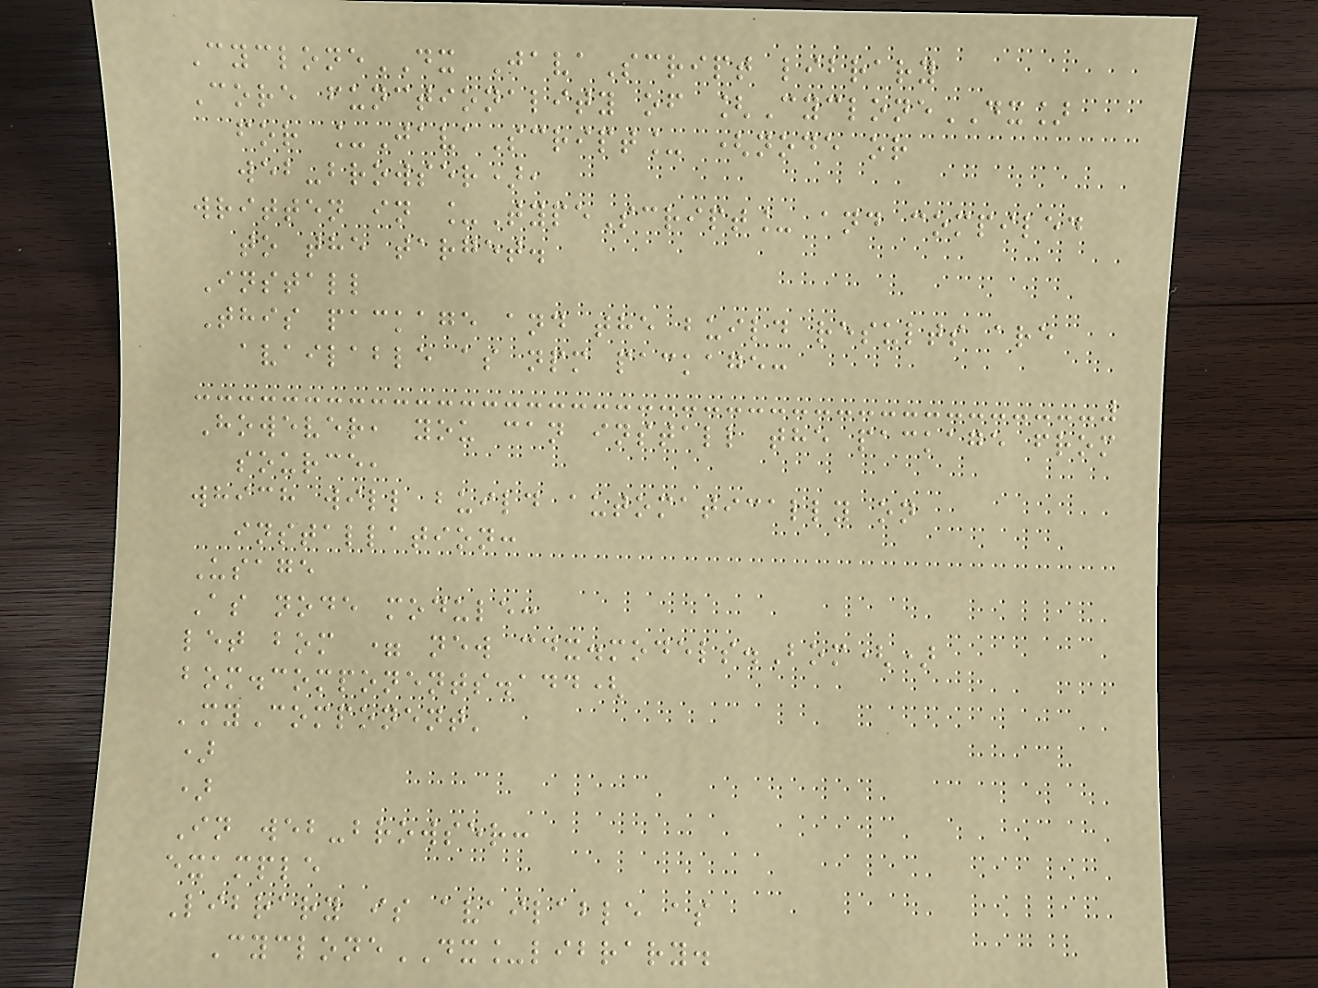CycloneDX JavaScript library
Core functionality of [CycloneDX]
for _JavaScript_ (node or
web-browser),
written in _TypeScript_ and compiled
to the target.
Install
This package and the build results are
available as npm package:
However, you can install the package from
source,
which will build automatically on
installation:
Usage
As node module:
let bom = new cdx.models.Bom()
bom.components.add(
'myComponent'
)
)
In web-browser:
example
Library is available as
CycloneDX_library.
